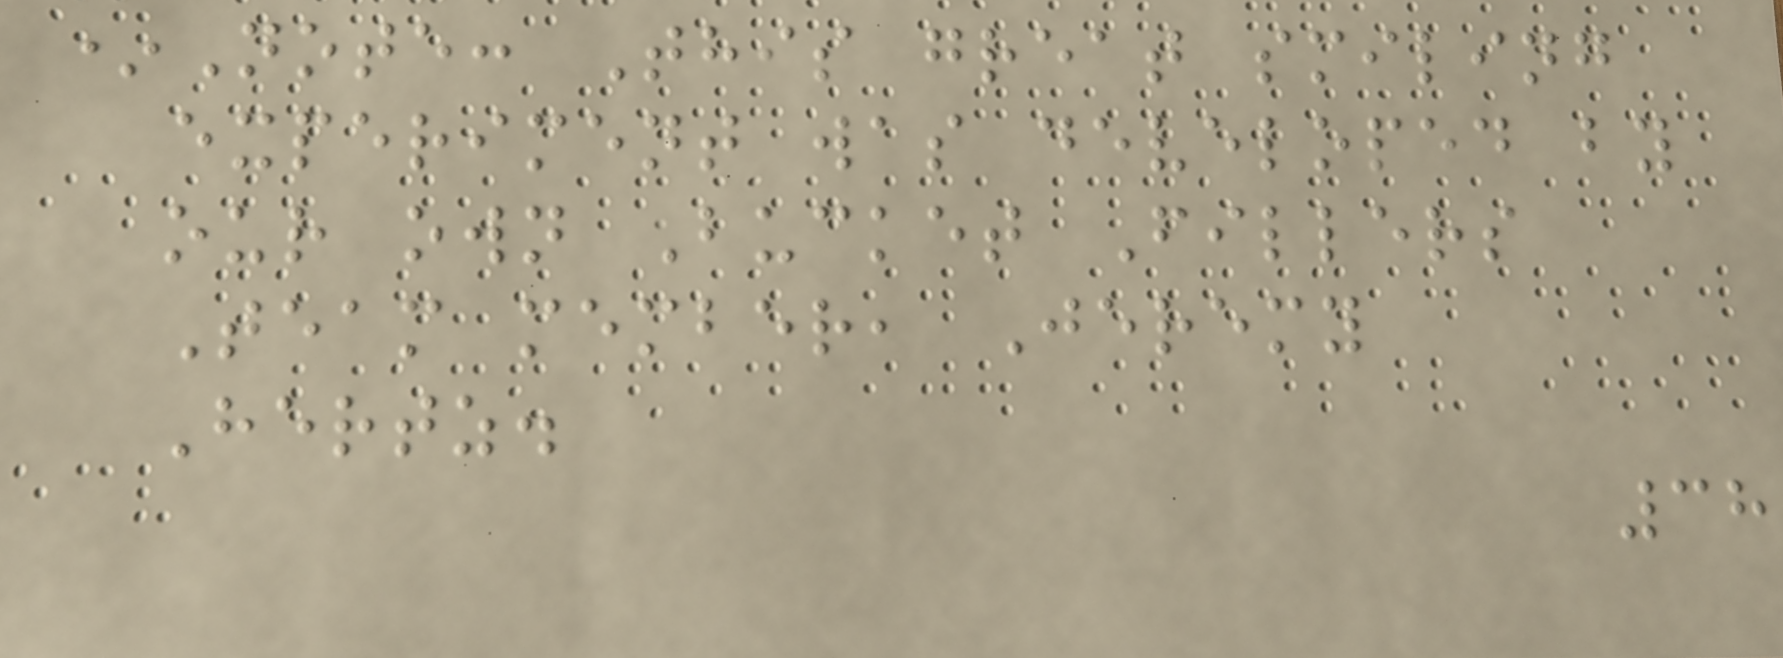*Note: This great smiling
experiment was developed by
our own Bucket Fillers
Team member, Jeremy
Hertz.
38
